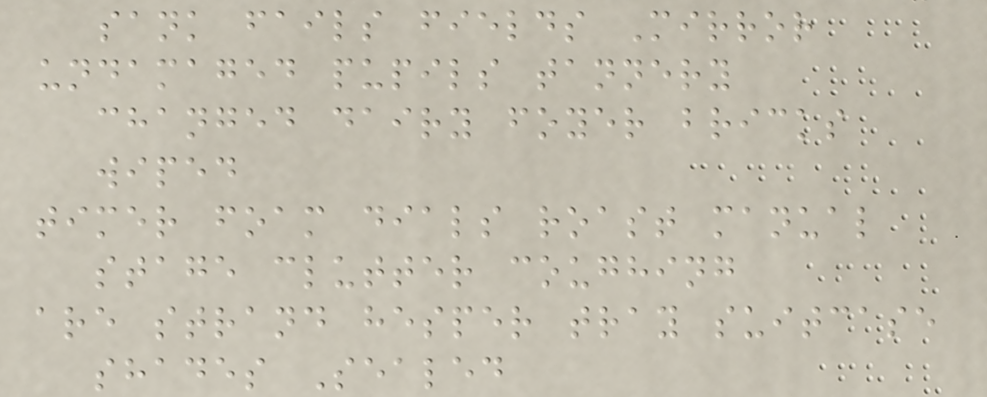sank fails fields Mirror
undamaged pupils tannery
changed dairy foyer bricks
wiped
timer foam dials roast manual
stage clutter coughing
are strand hesper tray suitcase
shades Sealed
